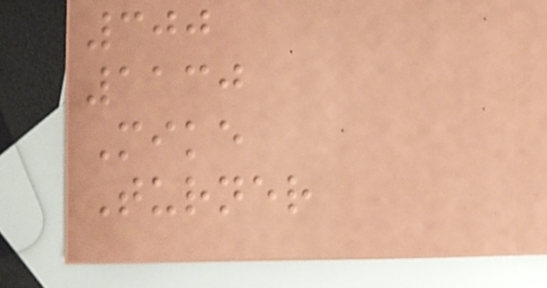300
1130
Mike
Turner
